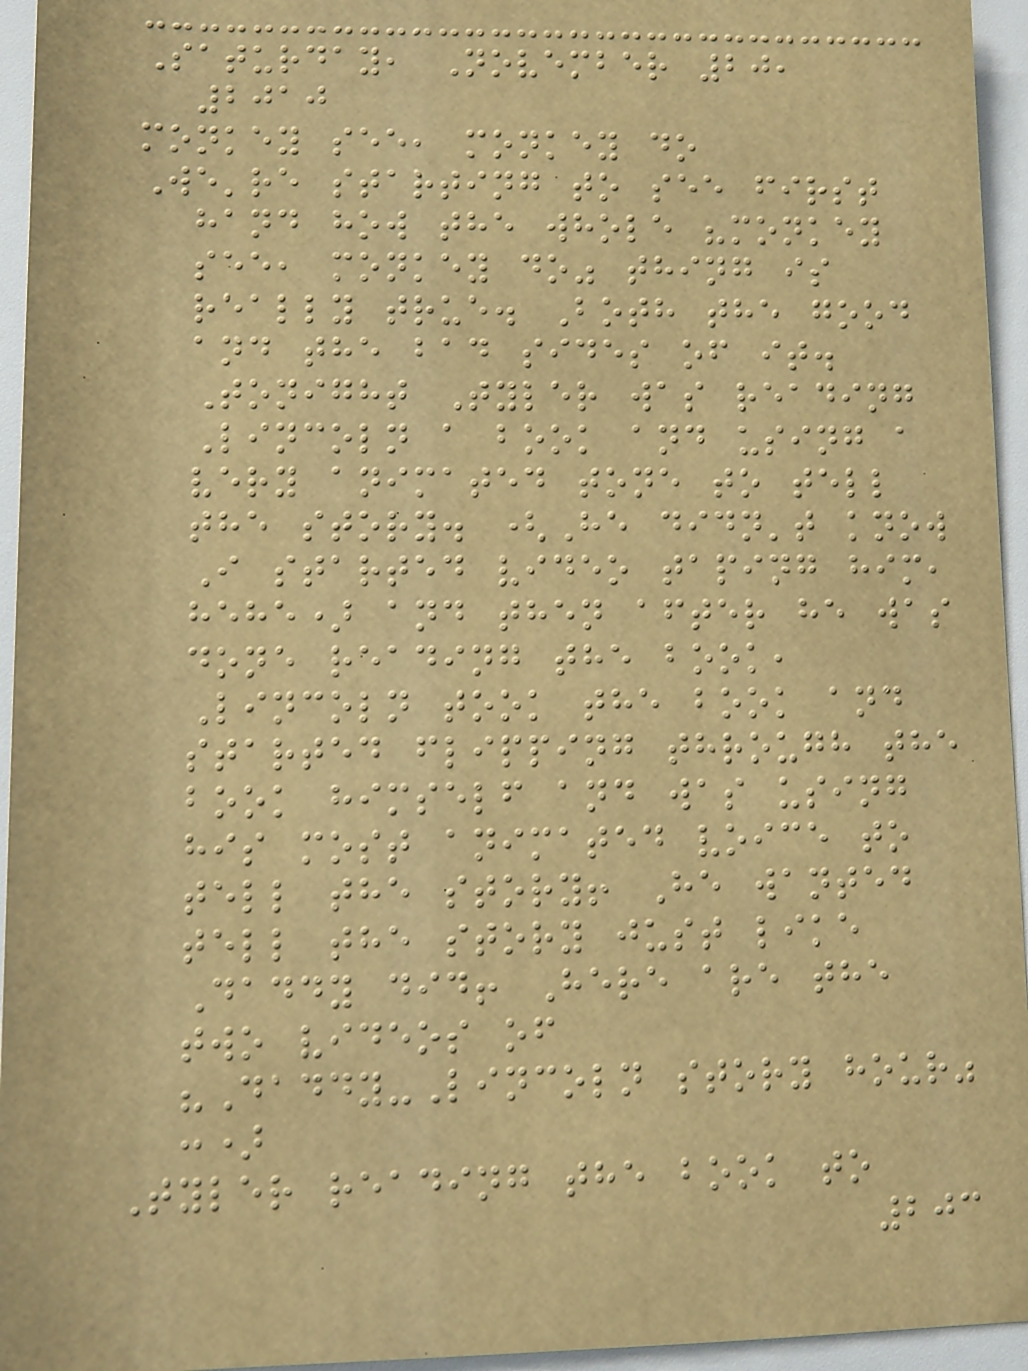Saturday, November 20,
2010
monkey see, monkey do
We're starting to see first
hand how the whole "monkey
see, monkey do" thing is
really true. Both the good
and the bad sides of it.
Tonight Tyler was reading
Lincoln a book and using a
very animated tone to tell
the story. (He didn't know
I started video taping him,
hehe) and then after he was
done reading the book,
Lincoln took the book and
started flipping through the
book himself and was using
his most animated voice to
tell the story! He wanted
tell the story just like
Daddy did! Here are the
two videos of
"Daddy-Lincoln story hour"
:)
Tyler reading the book to
203
